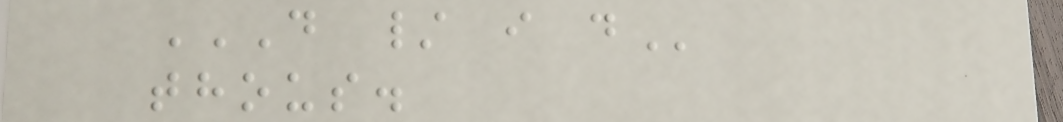D / I D
thous.
